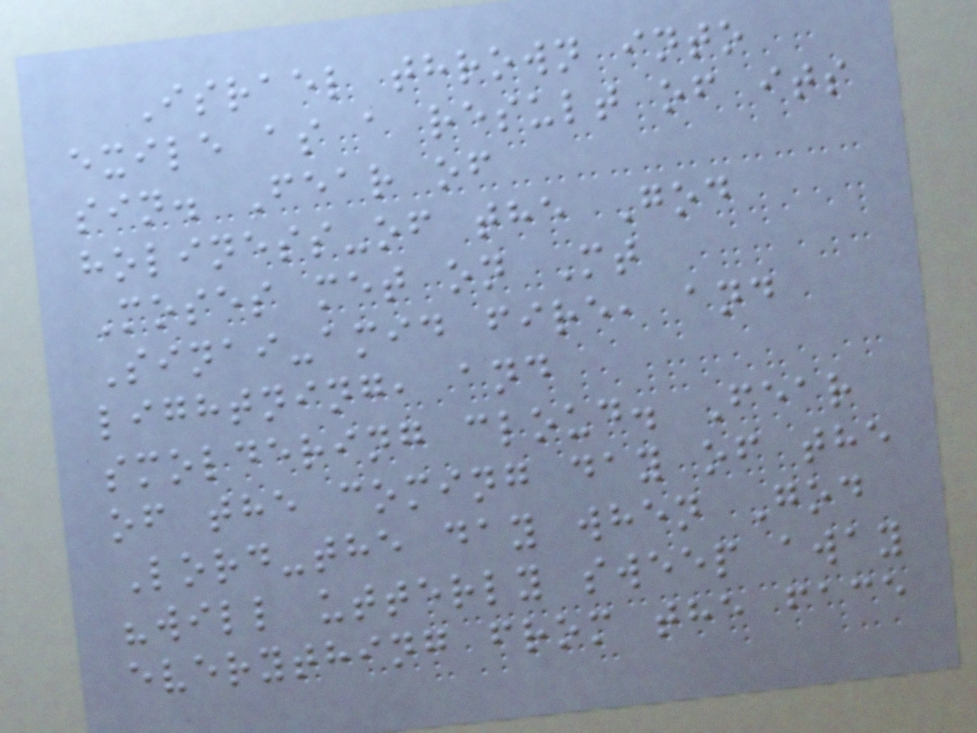Israel thrown into
exile as a result of its
sin. Fear of
holiness-of the God
Moses met on Mt
Sinai-amid fire, and
lightning, and
smoldering cloud. Fear
of the coming day of the
Lord-the day when God
"will utterly sweep away
everything from the face
